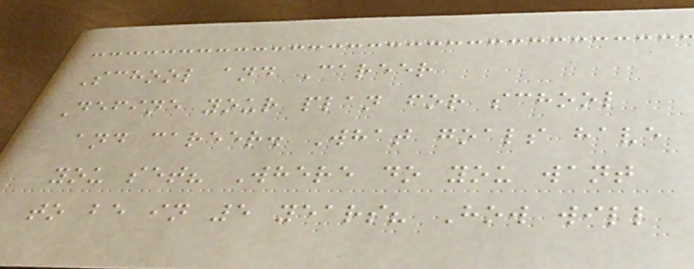School and Career
Define your plan for school
and career. What goals have
you set? Where do you want
to be in 5 years? How will
